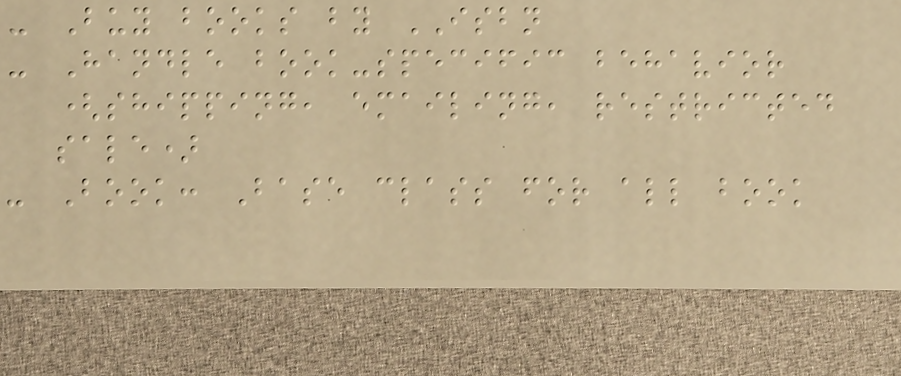- Buy books by ISBN
- Handle book-specific behavior
(shipping, emailing, restricted
sale)
- Book: Base class for all book
